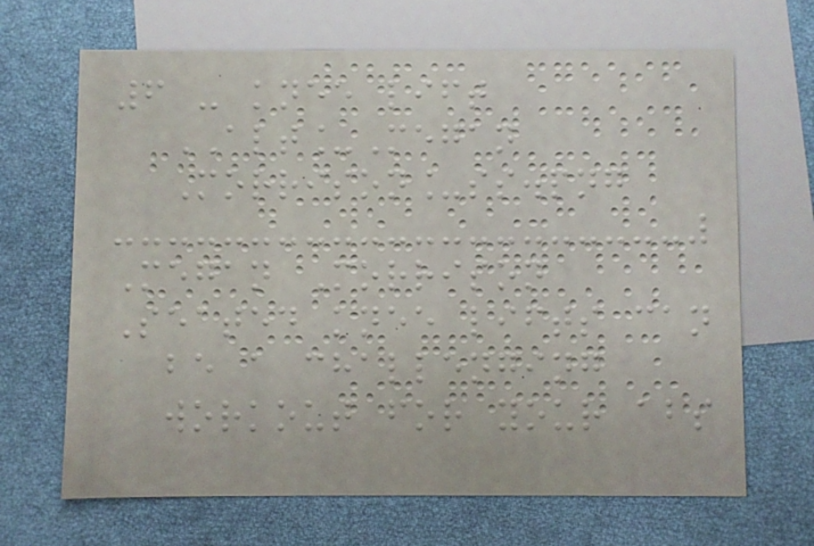6 - knee lift
ALT_Megan
Morrison_ss.png
Megan Morrison
Seated knee lifts can
be a challenging
workout for your abs
